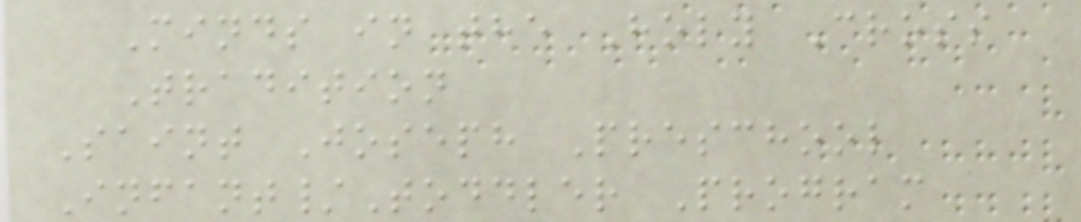Minds in the Holy Cross
Tradition
Saint Joseph Preschool
Infant/Toddler Program
